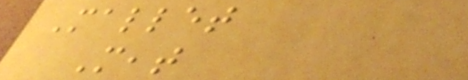Mallet
Meat
